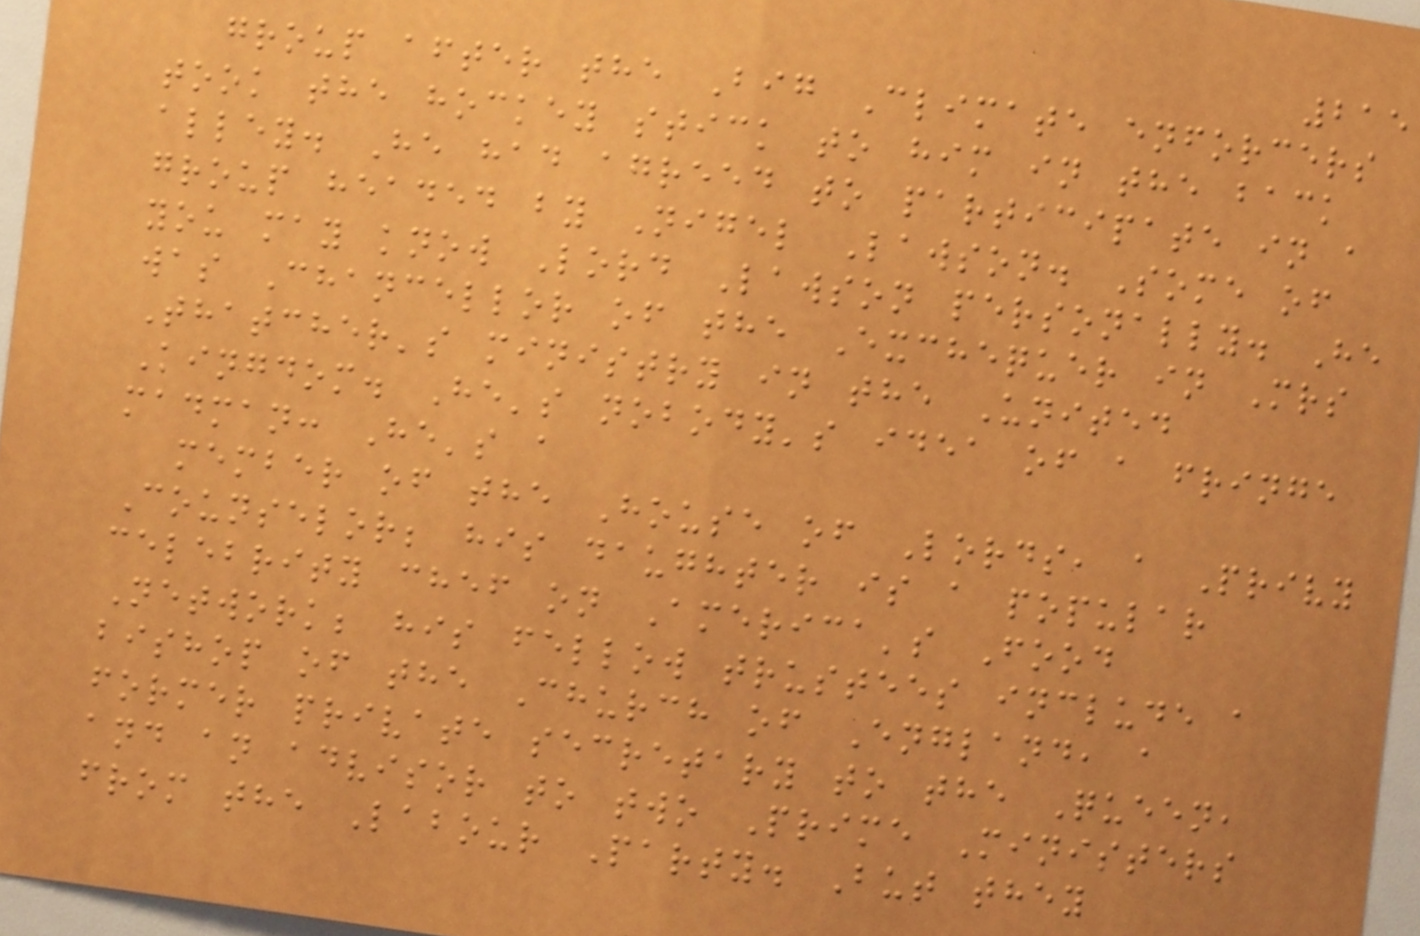215
group after the Big Climate enforcers
took the hockey stick to him in the back
alley. He had agreed to participate in a
group headed by Nigel Lawson. Some of
you may know Lord Lawson personally. He
was Chancellor of the Exchequer in Mrs
Thatcher's ministry in the United
Kingdom. He's nobody's idea of a fringe
madman: He's a
member of the House of Lords, a Privy
Counselor; his daughter is a popular
celebrity chef on America's Food
Network; his fellow trustees include a
bishop of the Church of England, a
former private secretary to the Queen,
and an advisor to two Prime Ministers
from the Labour Party. But they
